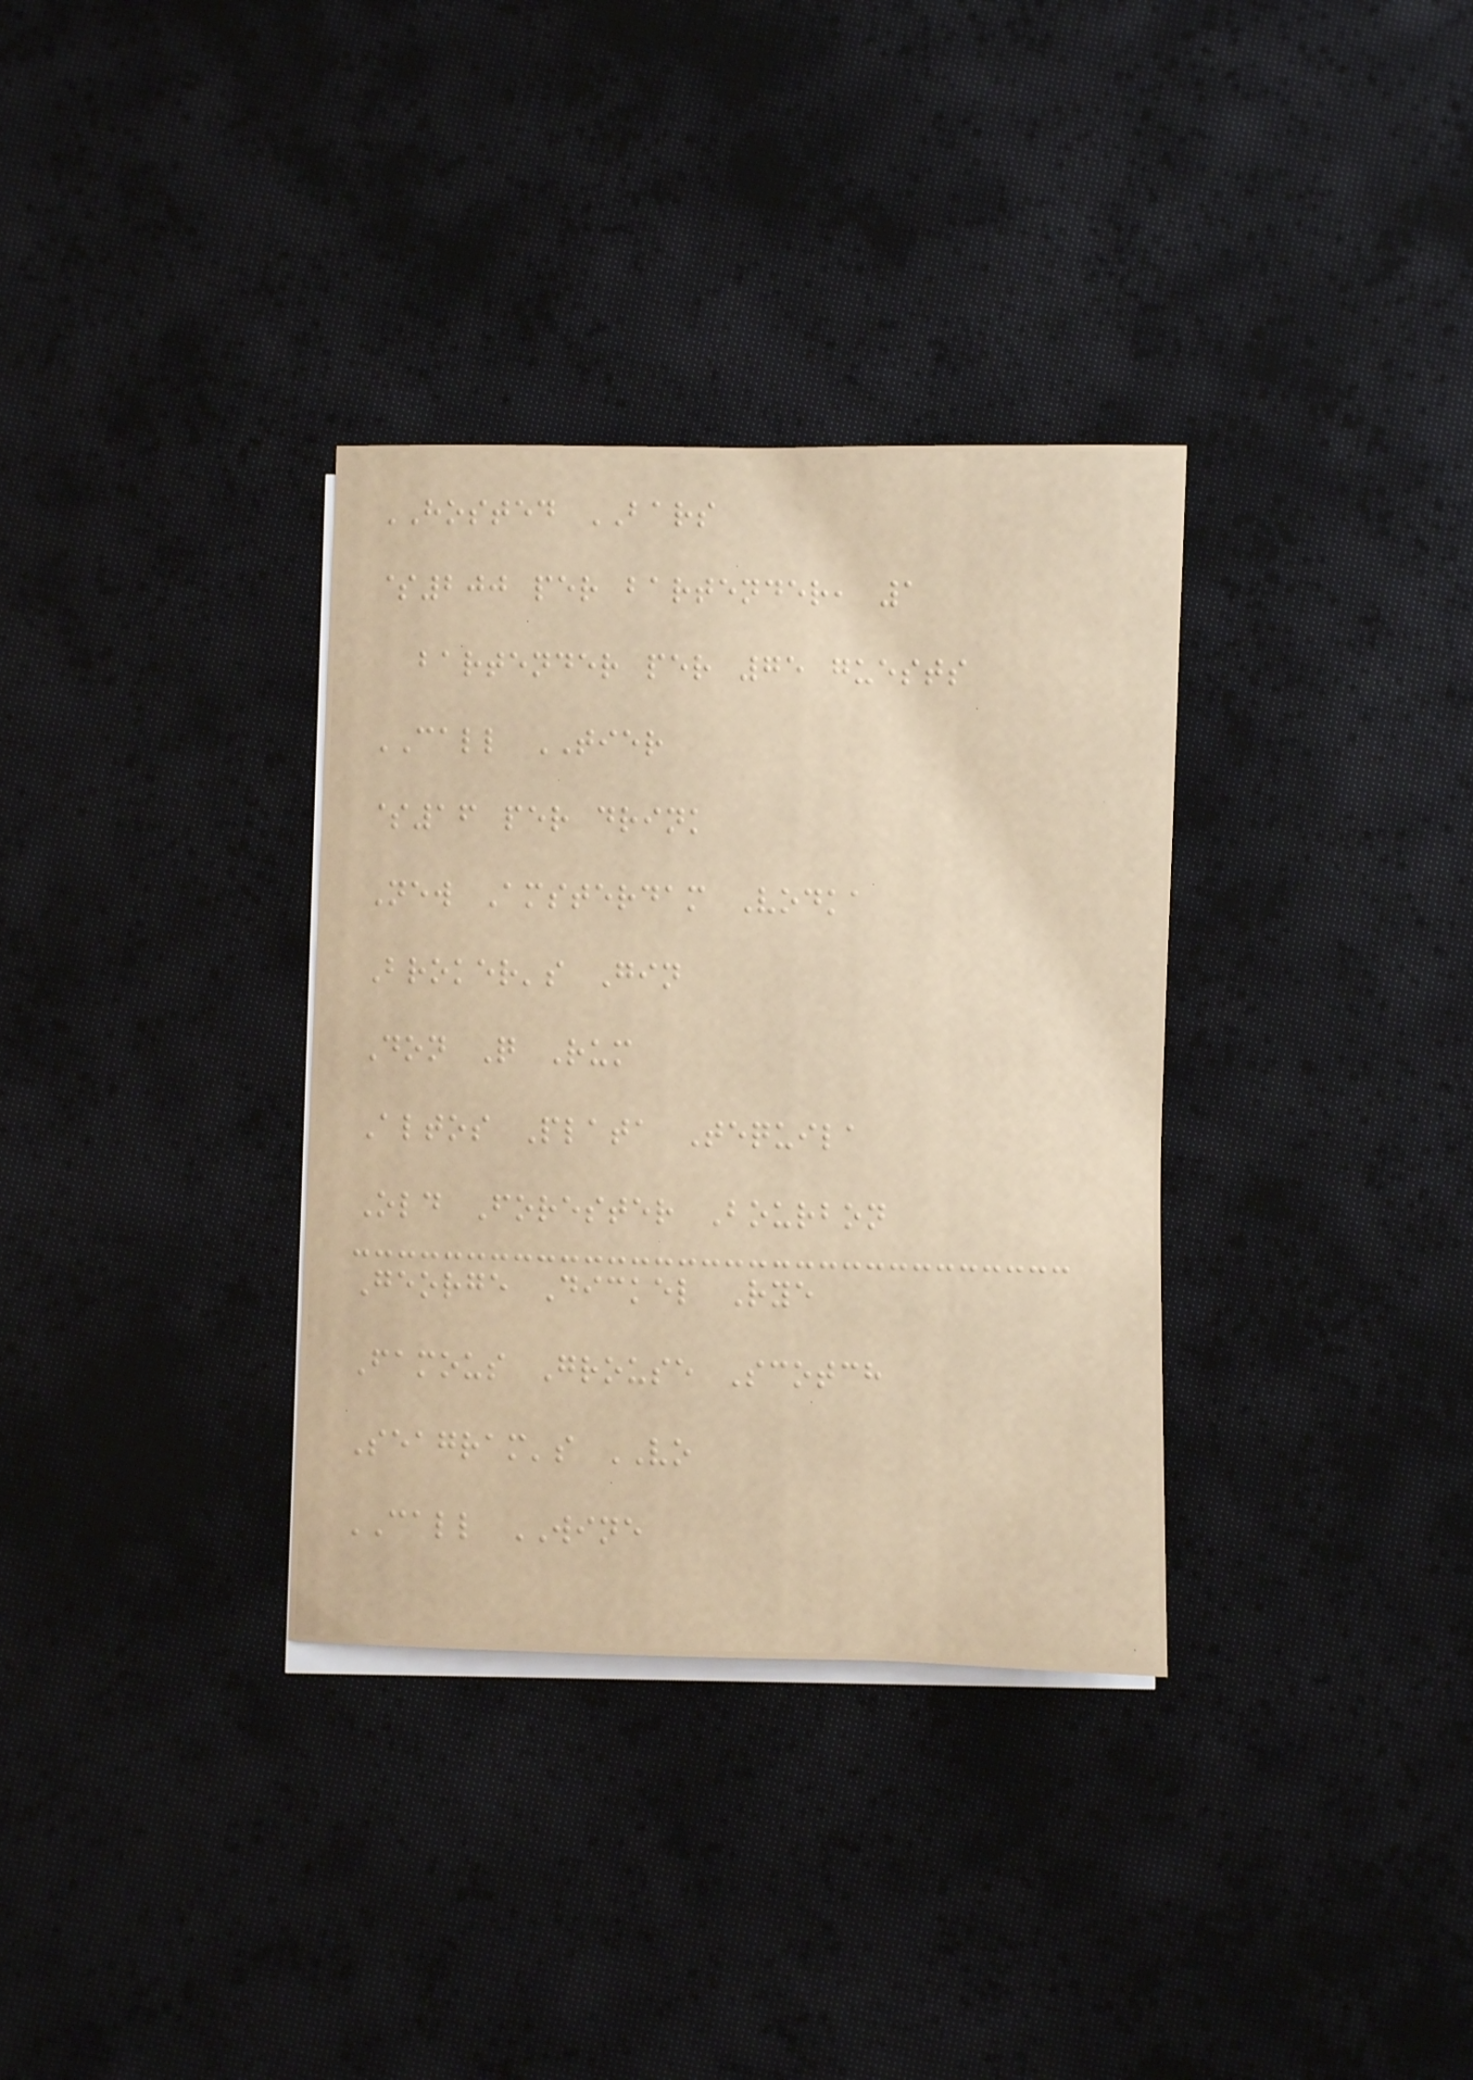HOSTED BARS
$200 per bartender, 1
bartender per 75 guests
CALL TIER
$16 per drink
New Amsterdam Vodka
Broker's Gin
Don Q Rum
Altos Plata Tequila
Old Forester Bourbon
George Dickel Rye
Famous Grouse Scotch
Seagram's VO
CALL WINE
